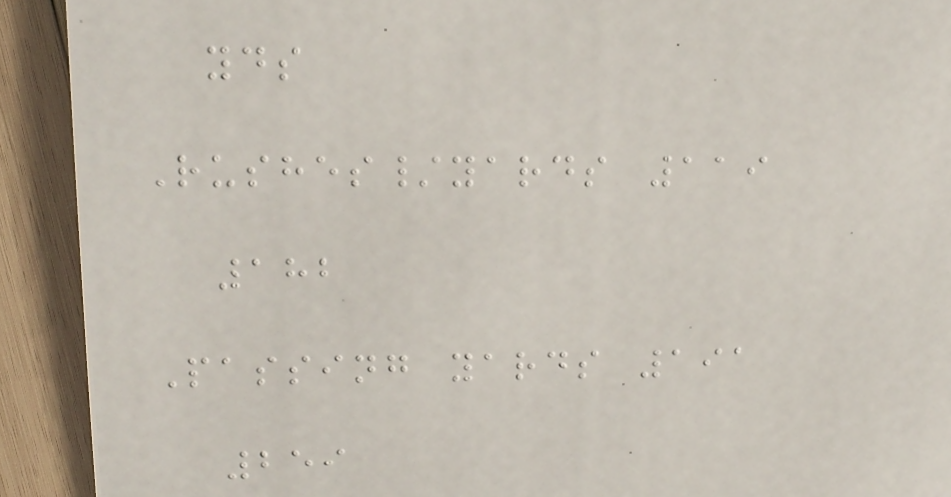yds
Rushes/yards 119
182
Passing yards 191
259
